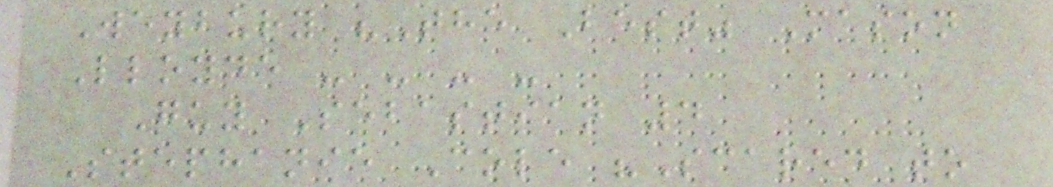Weybury "The Best" Mason
Lloyde - - - -
Guy Sebastian 4
Stephanie Cole "Scared to
